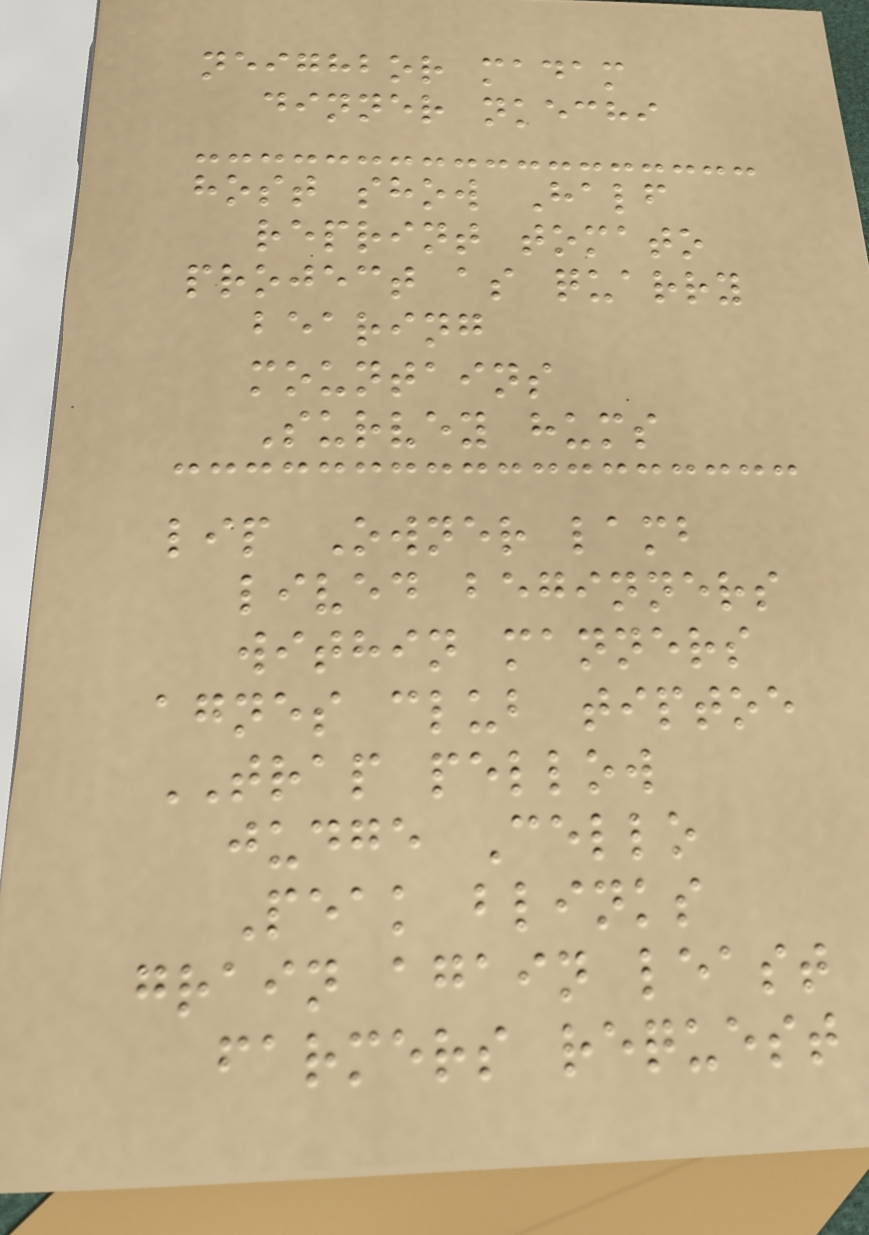neighbor madam
dinner nkechi
host show Half
reprint tomato
project as quarry
bearing
mountains
Survey hums
lip Owner lamb
lived beginners
within manners
agnes club tiptoe
TRAP pellow
judge Cello
Peak blinks
grain again least
farmers request
